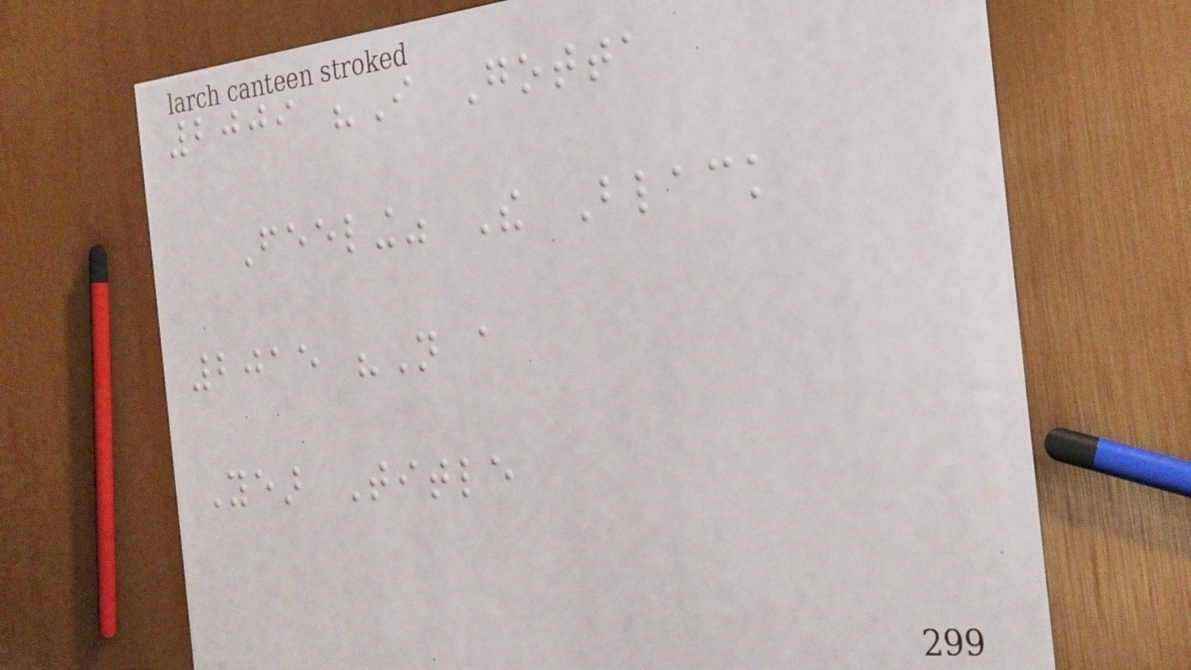2009 "I Gotta
Feeling" The Black
2015 "Not a
Year Title
